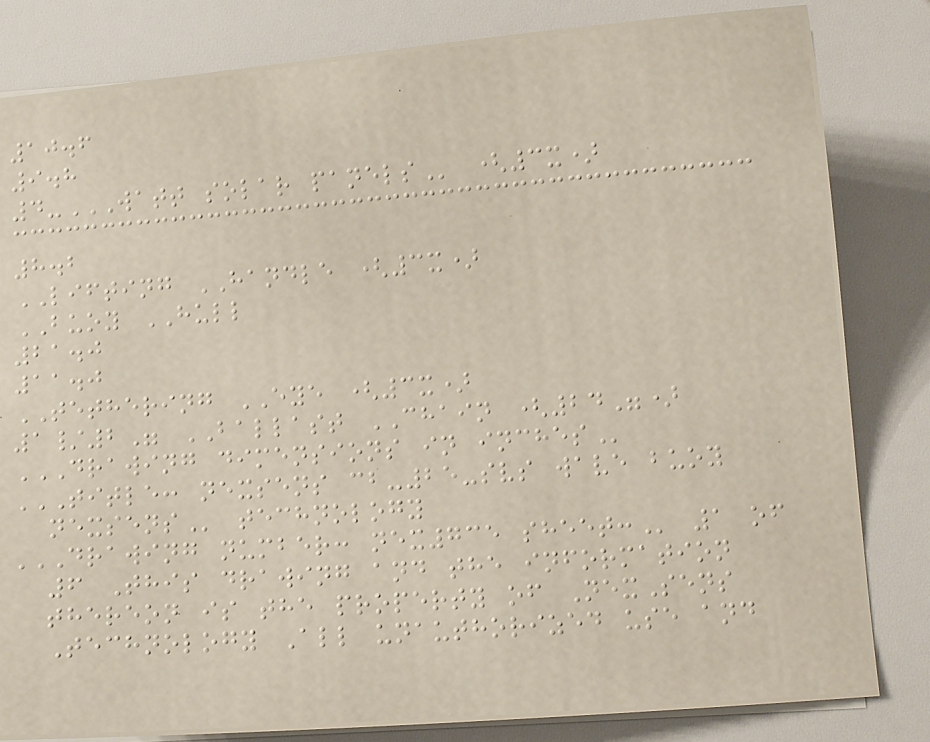10.6
9.8
4-WATT SOLAR PANELS (3x)
8.2
LIFTING HANDLE (3x)
BUOY HULL
21.0
11.0
TETHERING EYE (3x)
1/2" BALLAST CHAIN (24")
DRAWING DIMENSIONS IN INCHES
TITLE: NEXSENS CB-25-SVS WAVE BUOY
NEXSENS technology
DRAWING NUMBER: NEX735 SHEET: 1 of
6 This drawing and the information
thereon is the property of NexSens
Technology All unauthorized use and
